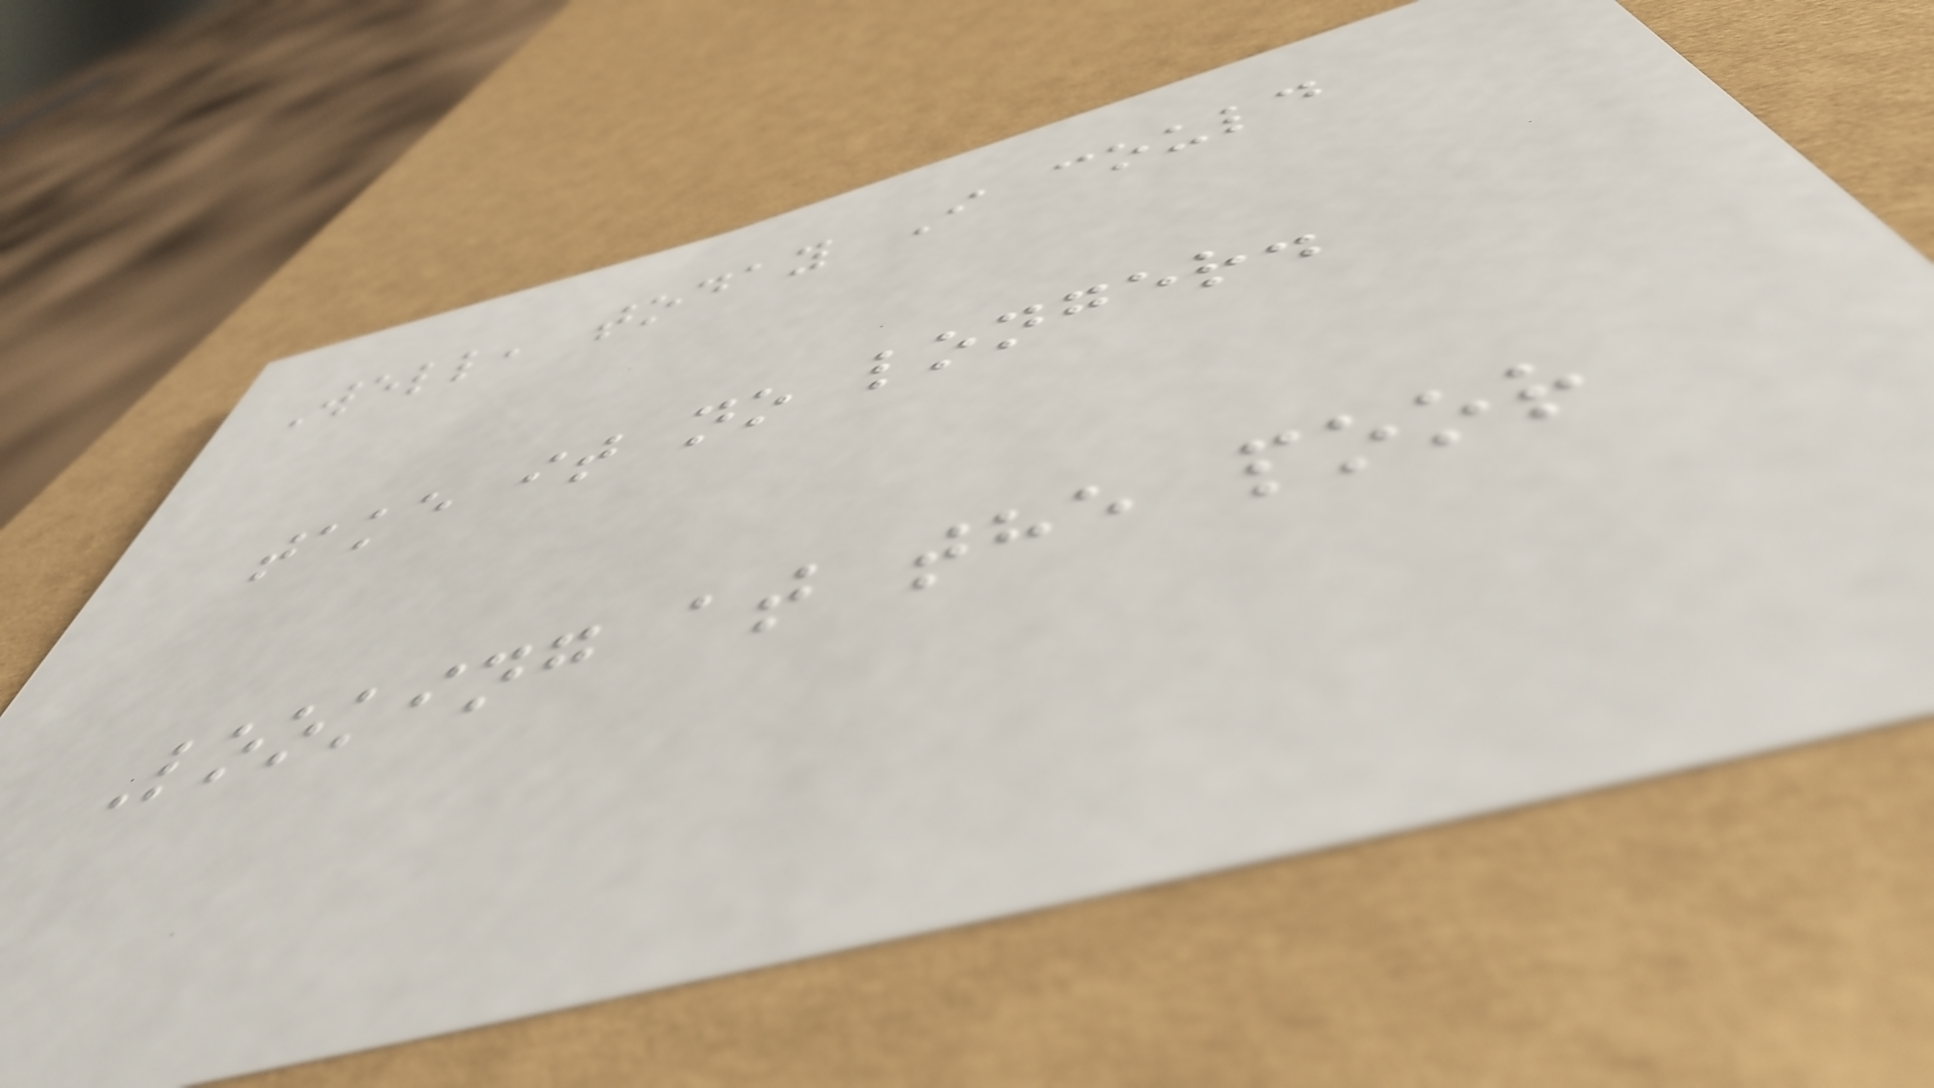Well, today I could
take it no longer.
Looking at the poor
